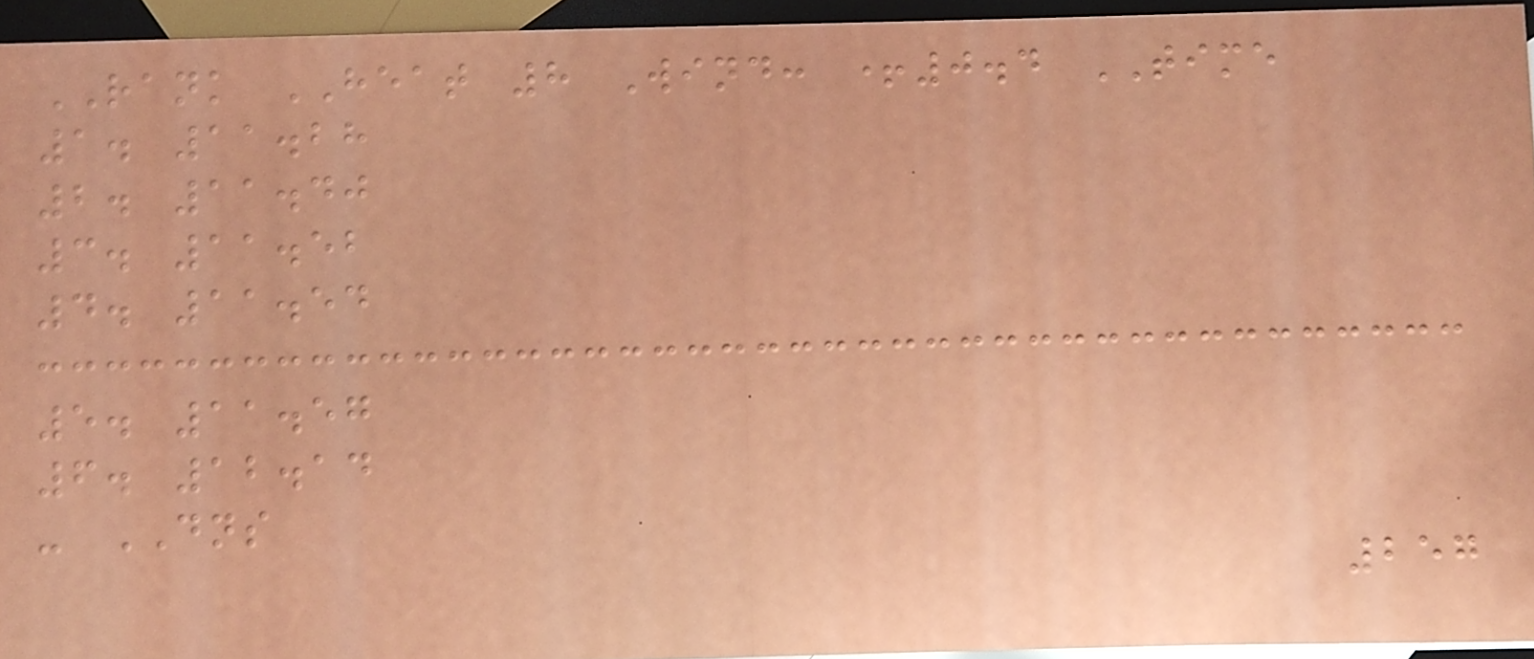RANK HEAT 8 Wind: +0.4 TIME
1. 11.28
2. 11.40
3. 11.52
4. 11.54
5. 11.57
6. 12.14
- DNS
257
